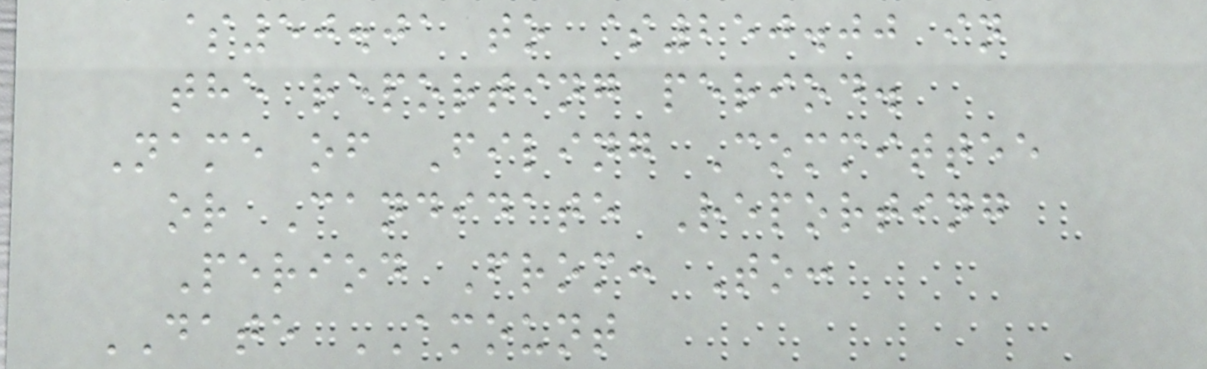$50.01 to $250.00 in
the reporting period.
Name of Filing Committee
or Candidate Reporting
Period From: To:
DATE AMOUNT
